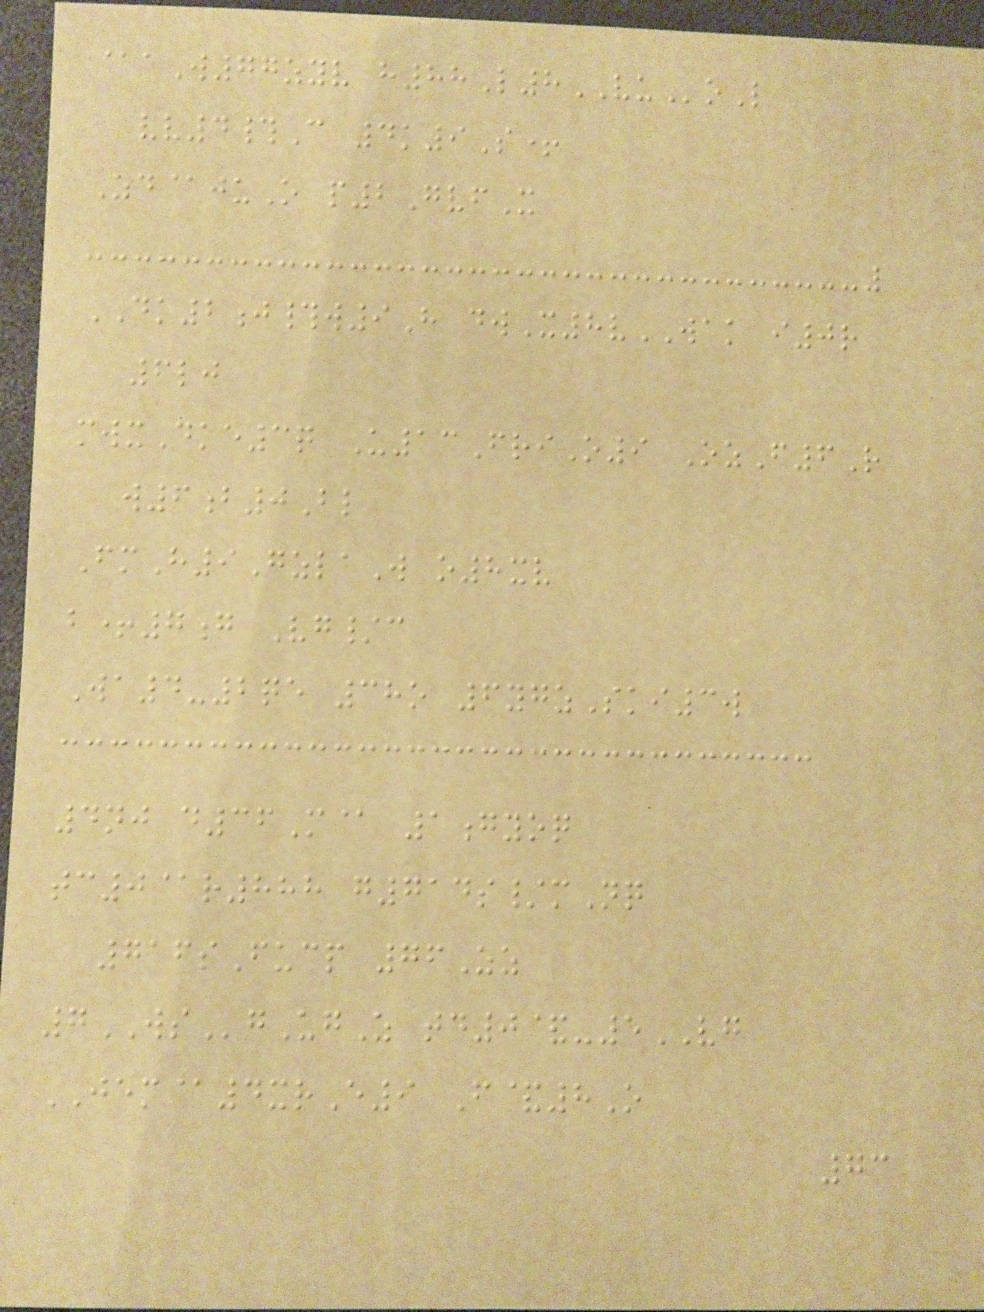@aW77zyv h88L8VUoL
vv4#C 4k9S+
Zd@juO p2GvfX
DK2j#w9H dwX8vWAK i0r
6lj
mwxDke3q U13FriO9 OzF6R
w6b0Bl
FmH9GzlaW o8xv
b+7g Vg/c
Wa4-2qe 38o 6ygzSki3w
4nj d36M@ 1gyoq
tc0@r888 g714s/mNq
716sFucp 76Zz
7WSgUgZ td0&-5VG
JEM@4xrE9 F&8O
73
